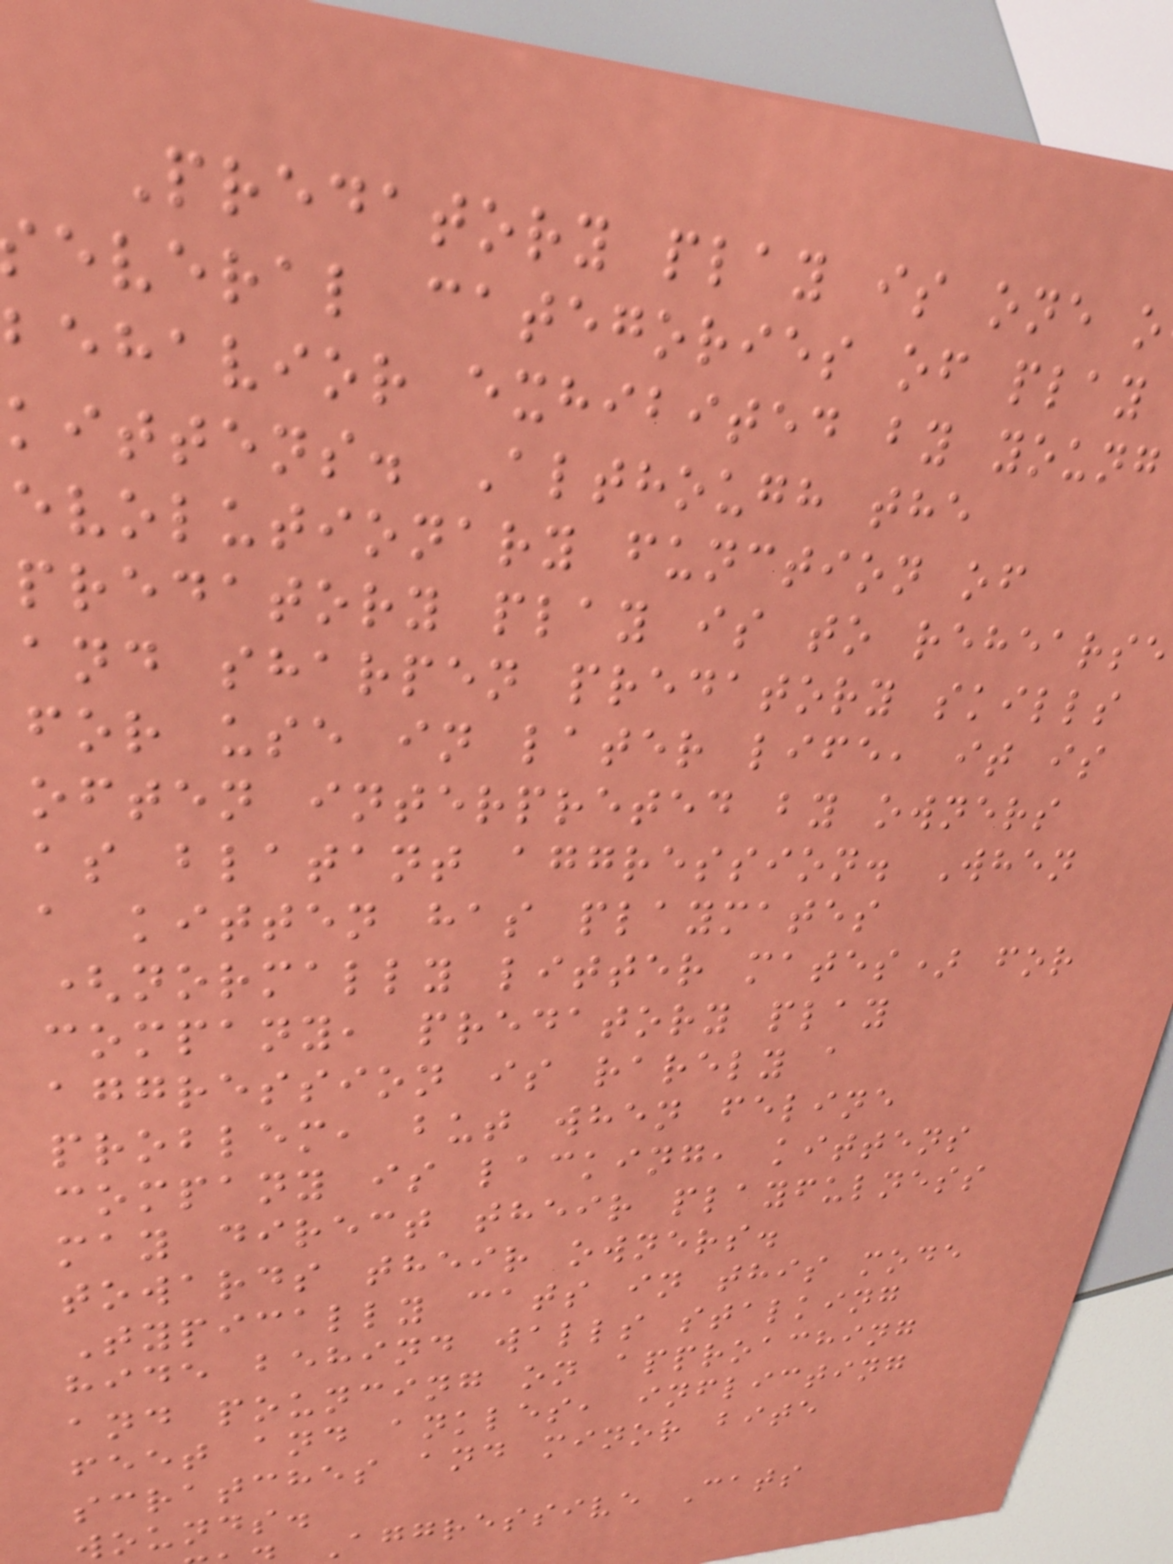Predatory play is one o
everal categories of play
behavior exhibited by young
kittens. Although the
evolutionary function of
predatory play is to rehearse
and sharpen predatory skills
for use in later life, it is
often interpreted by owners
as blatant aggression. When
a kitten has playmates
(normally litter mates) for
company, predatory play
aggression is rarely a
problem, but when feline
company is lacking, kittens
may direct their playfulness
towards their owners.
Typically cats in this mode
hide behind walls stalking
and pouncing on approaching
feet and ankles, inflicting
scratches and minor bite
wounds.
Aggressive Cats
